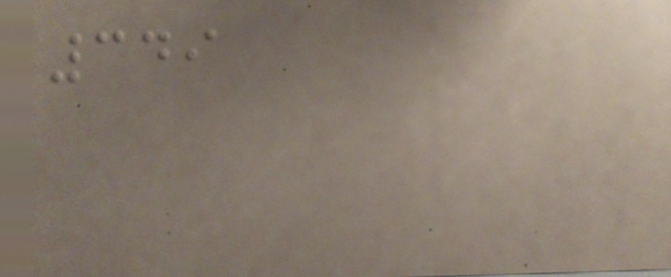349
